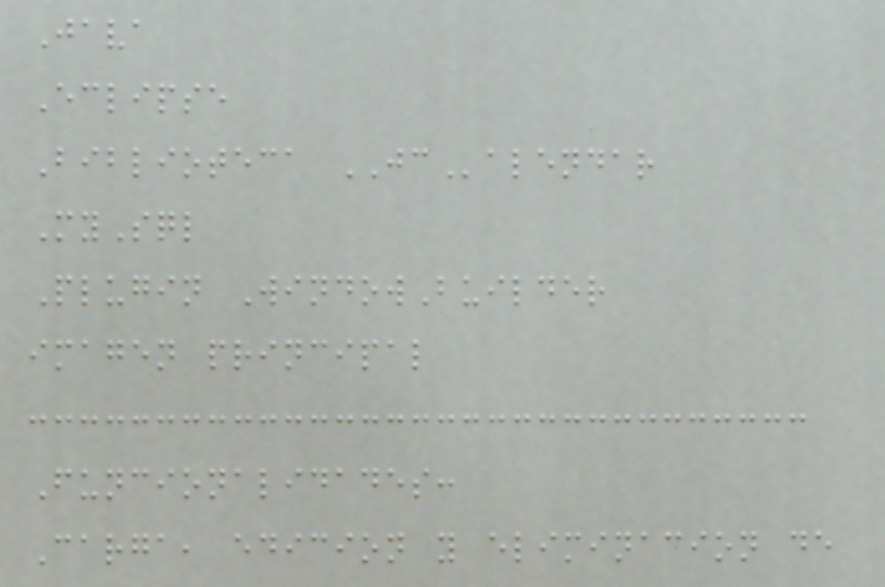Java
Eclipse
Biblioteca JCalendar
MySql
Plugin WindowBuilder
imagen principal
Funcionalidades:
Carga, edicion y eliminacion de
